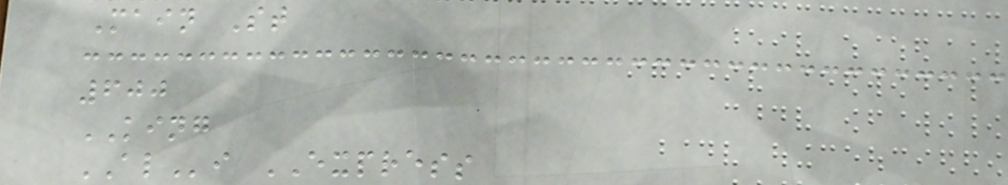Main St
600
KING
ALi EXPRESS
